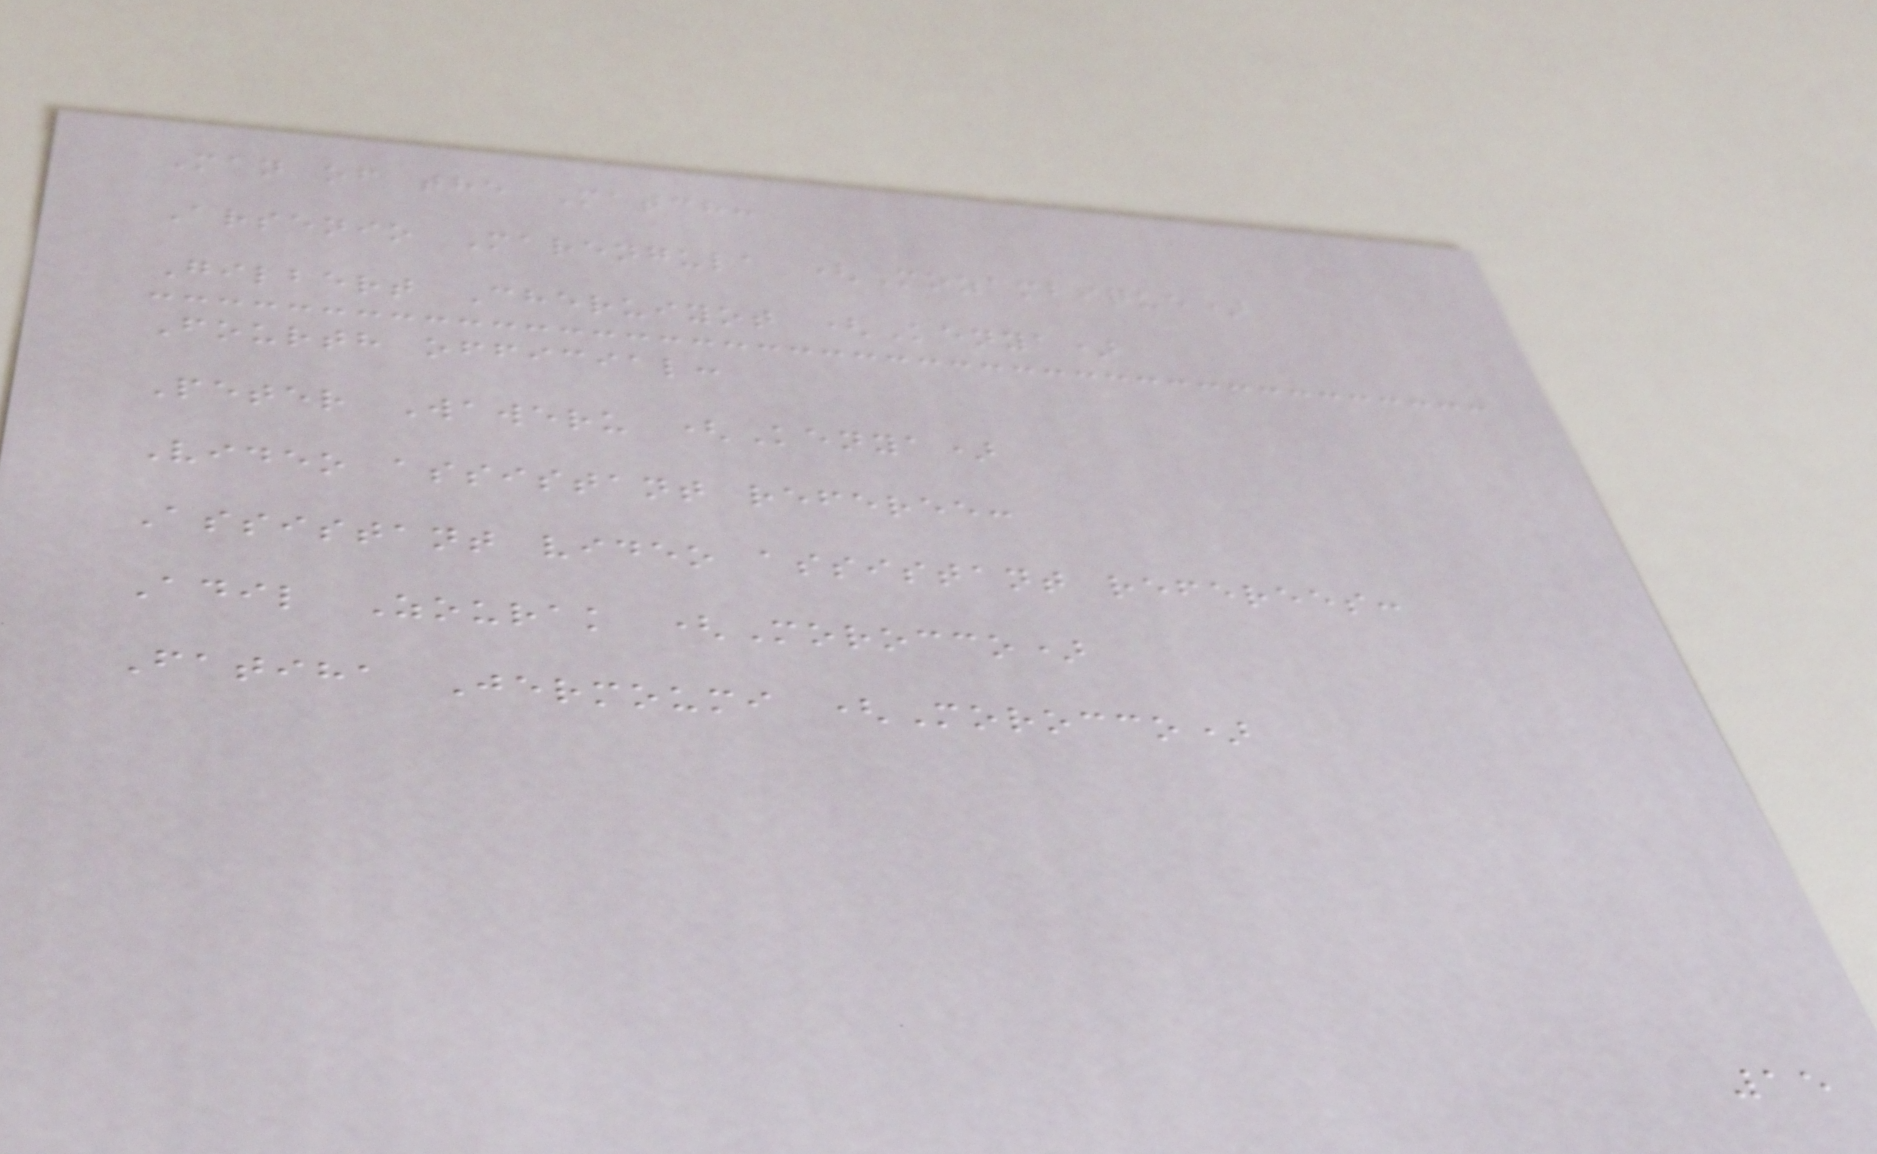Man of the Match:
Arsenio Marengula (Mozambique)
Gilbert Cheruiyot (Kenya)
Fourth official:
Peter Waweru (Kenya)
Video assistant referee:
Assistant video assistant referees:
Adil Zourak (Morocco)
Fatiha Jermoumi (Morocco)
15
